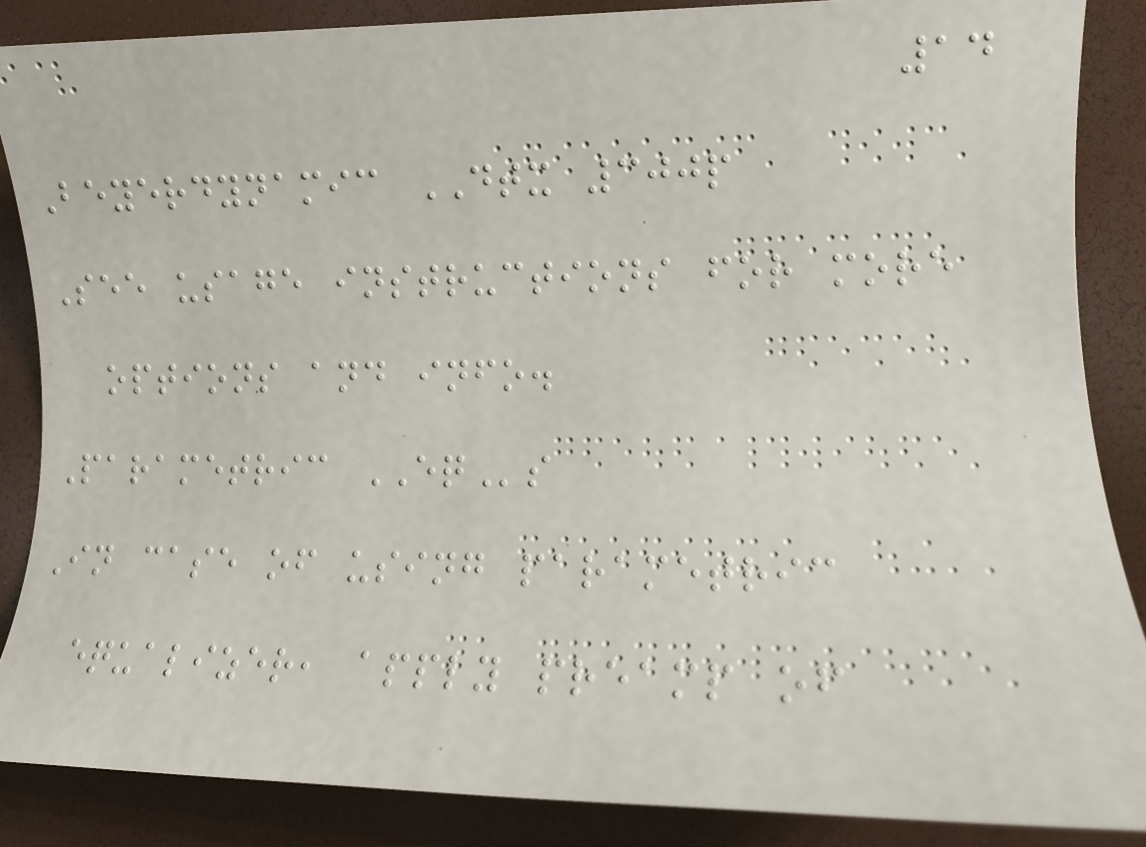14
Beyerdynamic DTX 300p
See usage instructions for more
options and info.
Parametric EQs
In case of using parametric
equalizer, apply preamp of
